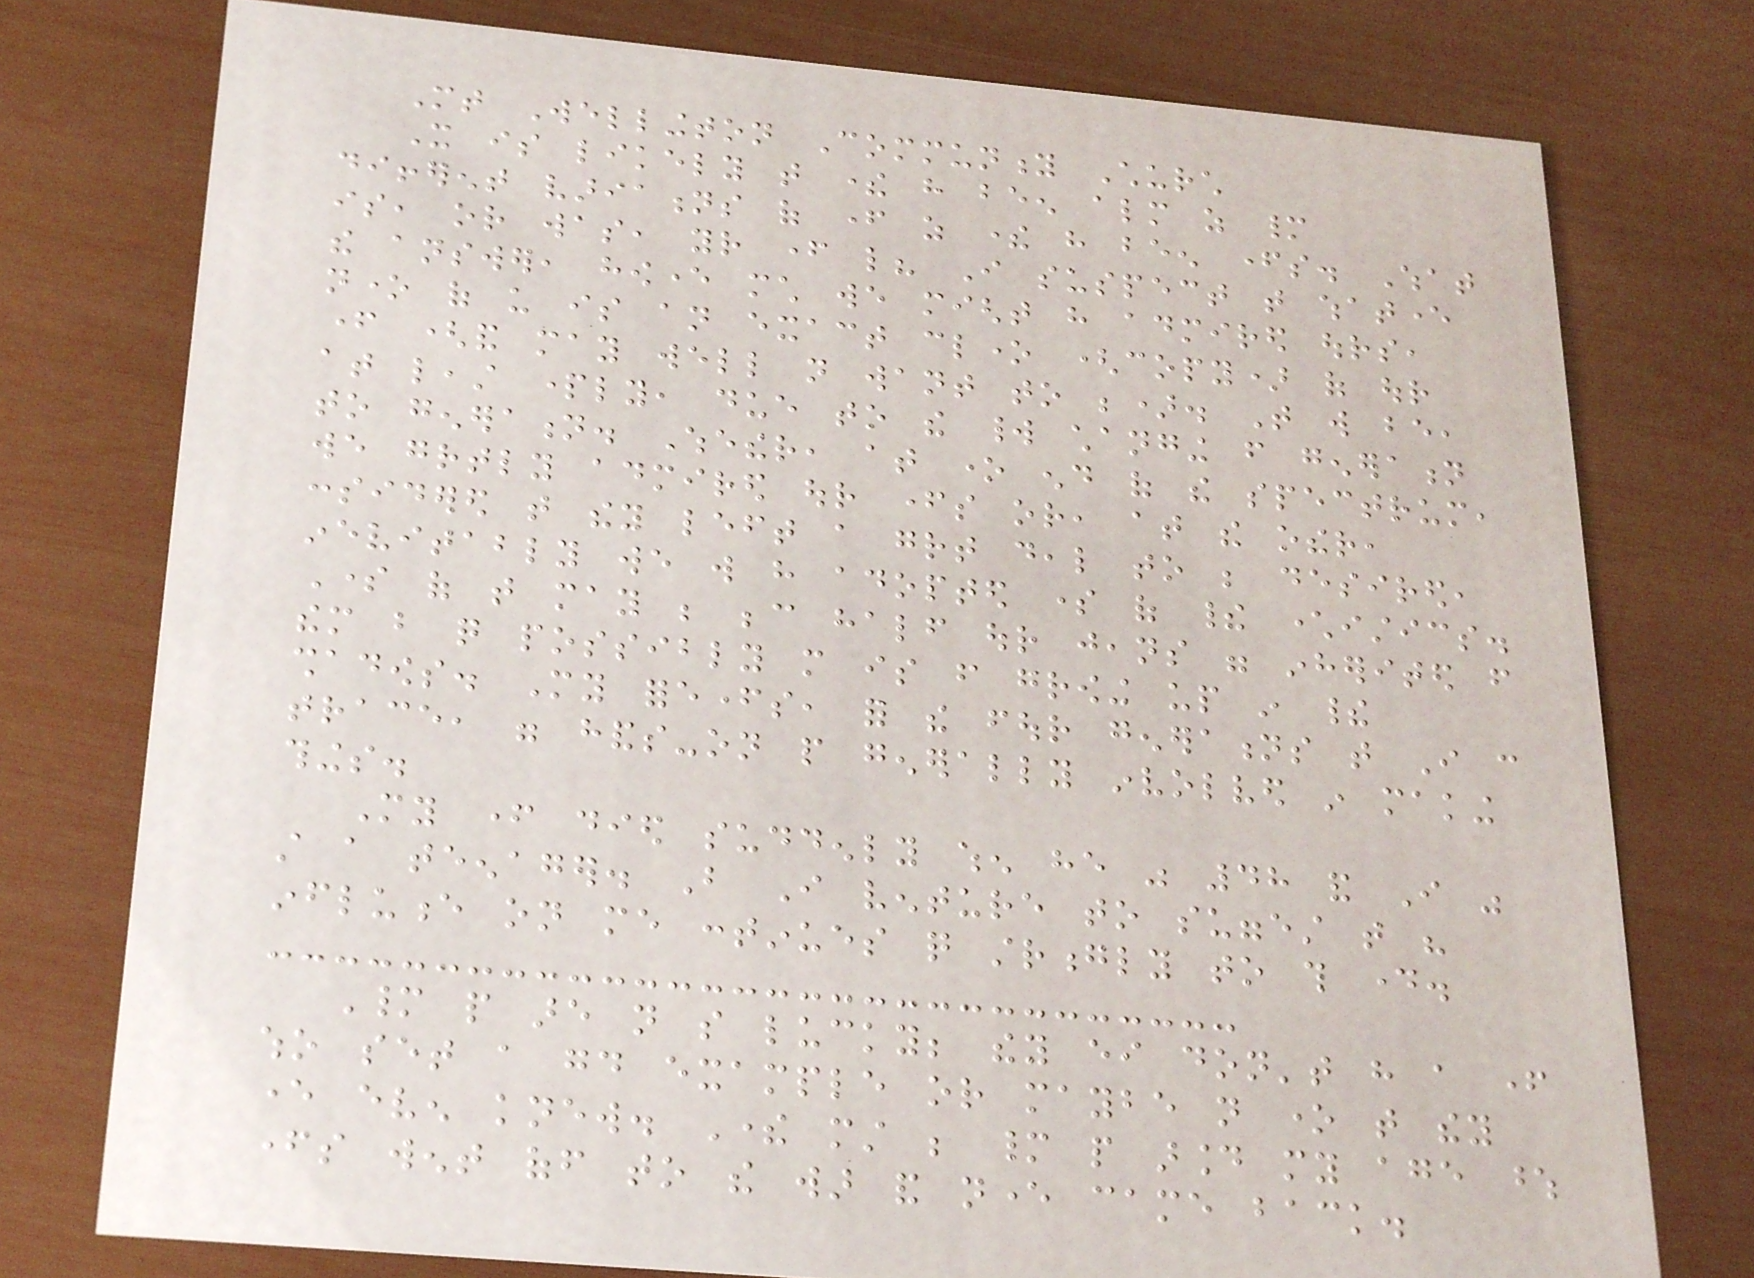Mt Wellington Community Church
It is likely that there have been almost as many
different variations of father as there have been fathers. What
is, or was, your father like? I suspect that whatever
the answer, however much we might have admired ours,
none of us is an exact clone (copy) of our
father (and may well not want to be). That will be,
at least partly, due to the world changing from generation
to generation. Whether, at one end of the spectrum,
we greatly admired our fathers or, at the other,
considered that they left a great deal to be desired,
inevitably we will have adopted some of their characteristics.
Some of that may be because half our jeans were inherited from
them but quite possibly more is from growing up in their
shadows. My forefathers, for the four generations that I can
trace, were hands-on people generally involved in making
things.
My father died suddenly when he was 48 and I was
still a teenager. But I venture to suggest that his
influence on me continues quite strongly to this day.
Many people are not so lucky; they either don't have a father
who set a good example or maybe not one that they
ever even knew. There must be many people around my age whose
fathers went off to the war and never came back.
